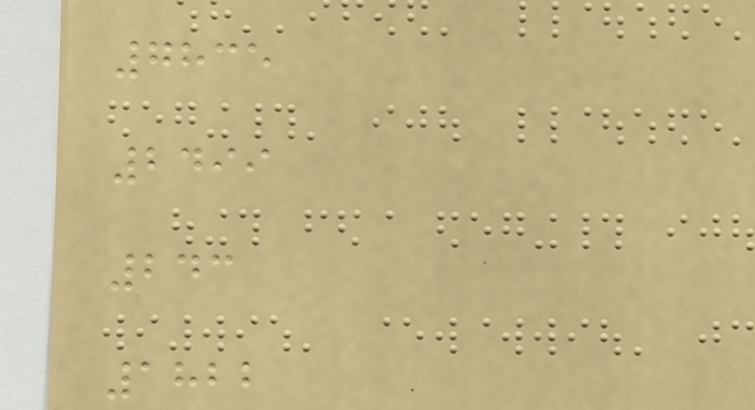7835
2499
243
1822
